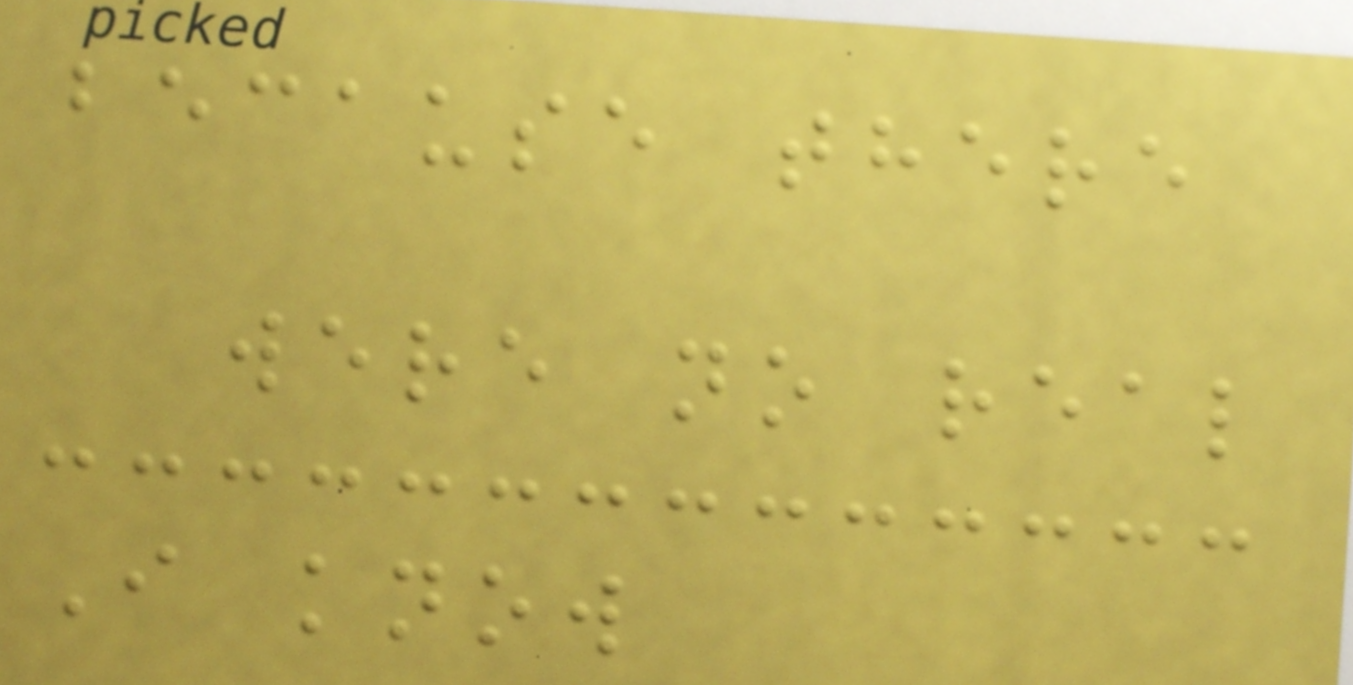because there
were no real
I know
